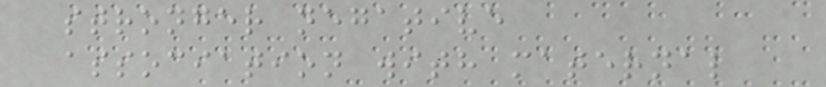stronger negative
association with maternal
